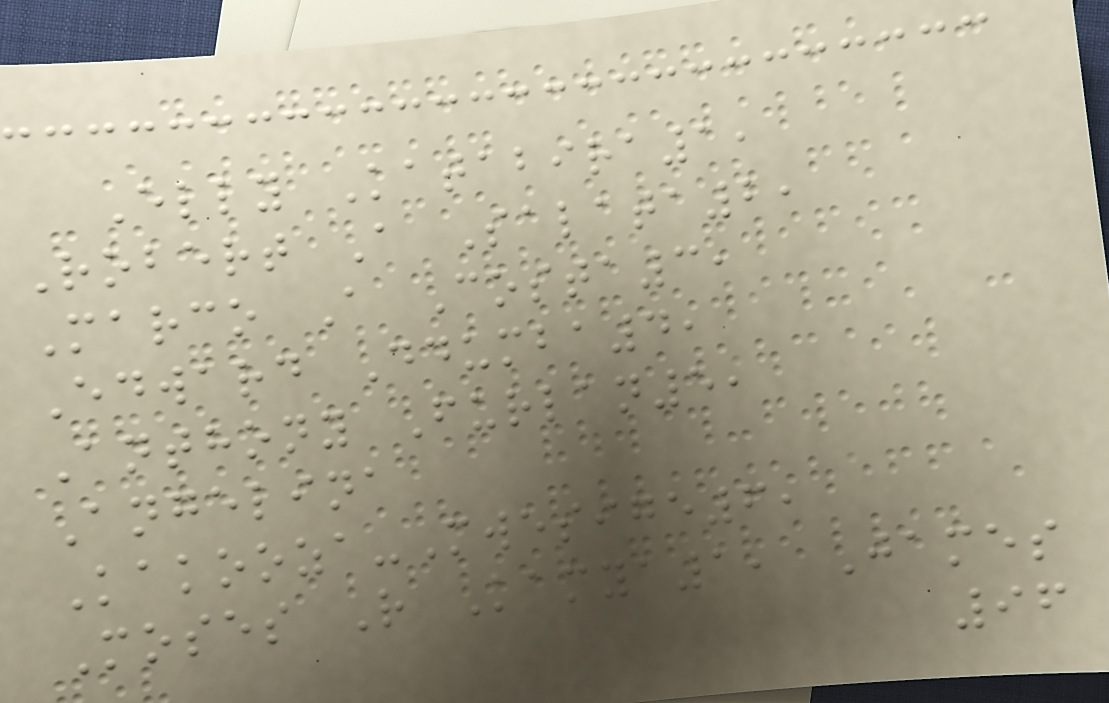Elly Katabira1,
Robert A Salata2,
Marco A Costa3,
Edward Ddumba4,
Anthony Furlan5,
Angelina
Kakooza-Mwesige6,
Moses R Kamya1, James
96
